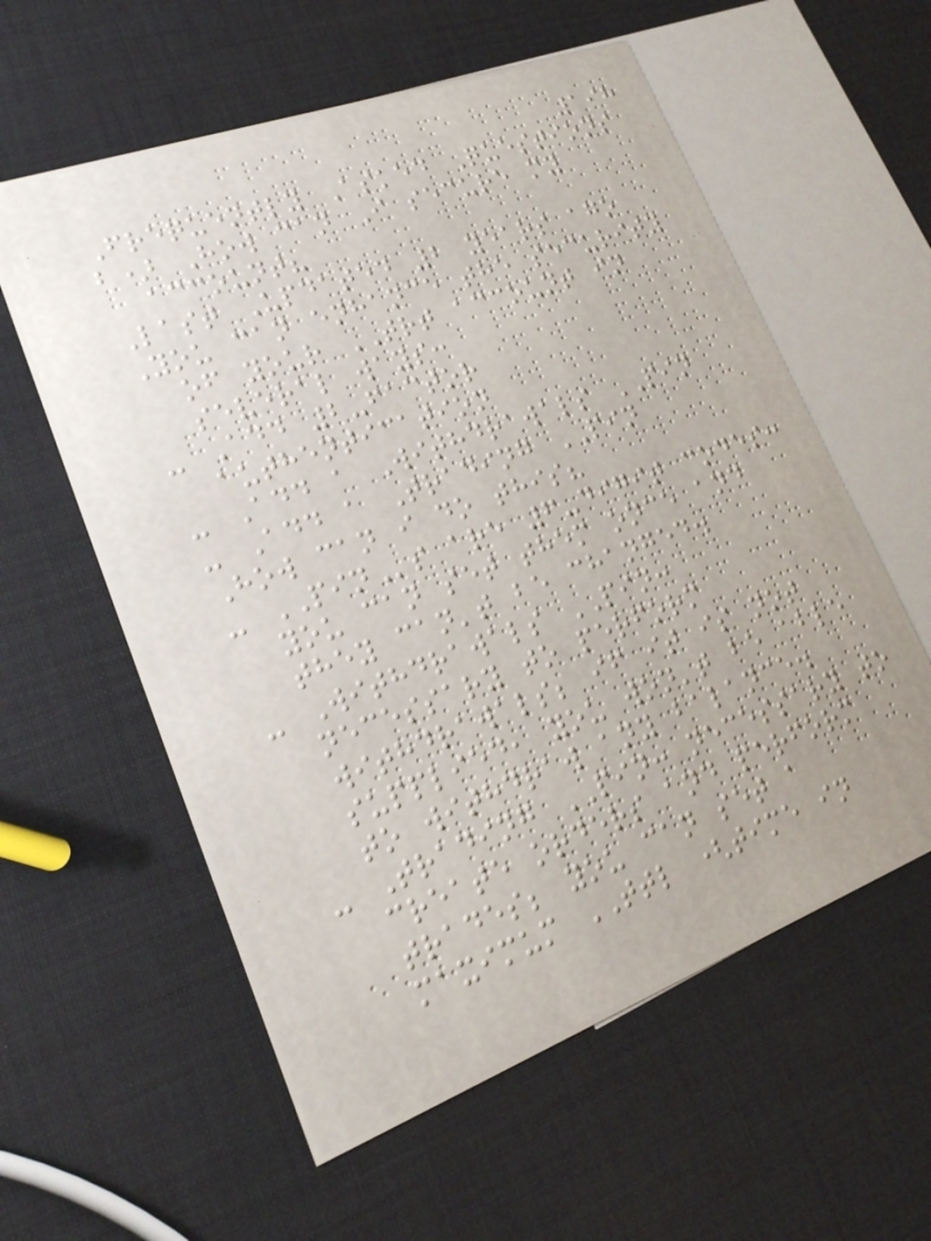198
Frequently Asked Questions
b) How can I secure my
account?
Last Updated 2 years ago
You can enhance the security
of your TRT account in
several ways:
- Add 2-factor
authentication
- Add a Withdrawals PIN
- Add a Trading PIN
How can i do this?
- PINs are 6-digit codes:
you can set them once and
they can't be changed.
- Withdrawals PIN:
necessary to perform
withdrawals; if it is not
supplied, you won't be able
to withdraw any balance.
- Trading PIN: necessary to
create orders and perform
trades; you can set a
maximum TTL (time in
